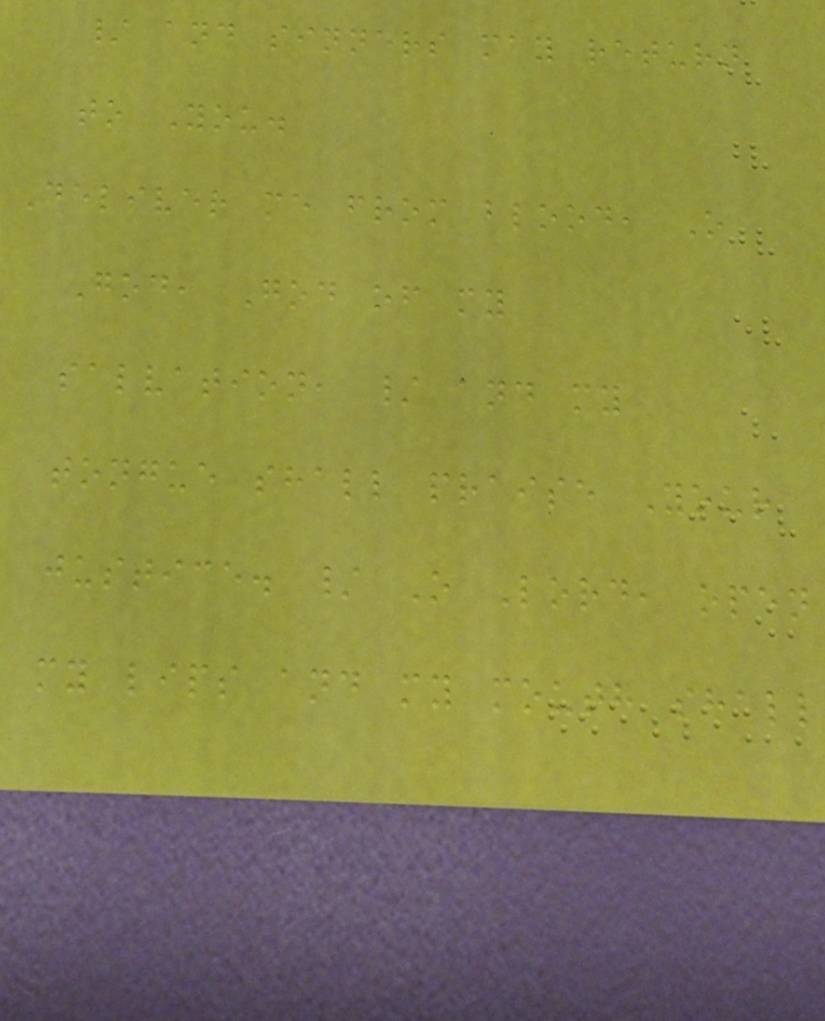/ and sinners may return
to You.
Deliver me from blood, O
God, God of my
salvation, / and my
tongue shall praise Your
justice. / O Lord, open
my lips and my mouth shall
